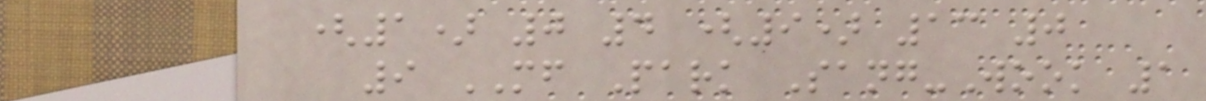(1) 0 4 (9) 13 0
9 MF Park Sang-Wook 1
